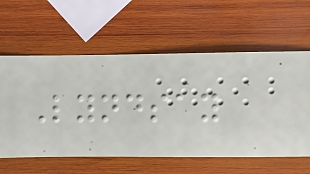Lyndsay
